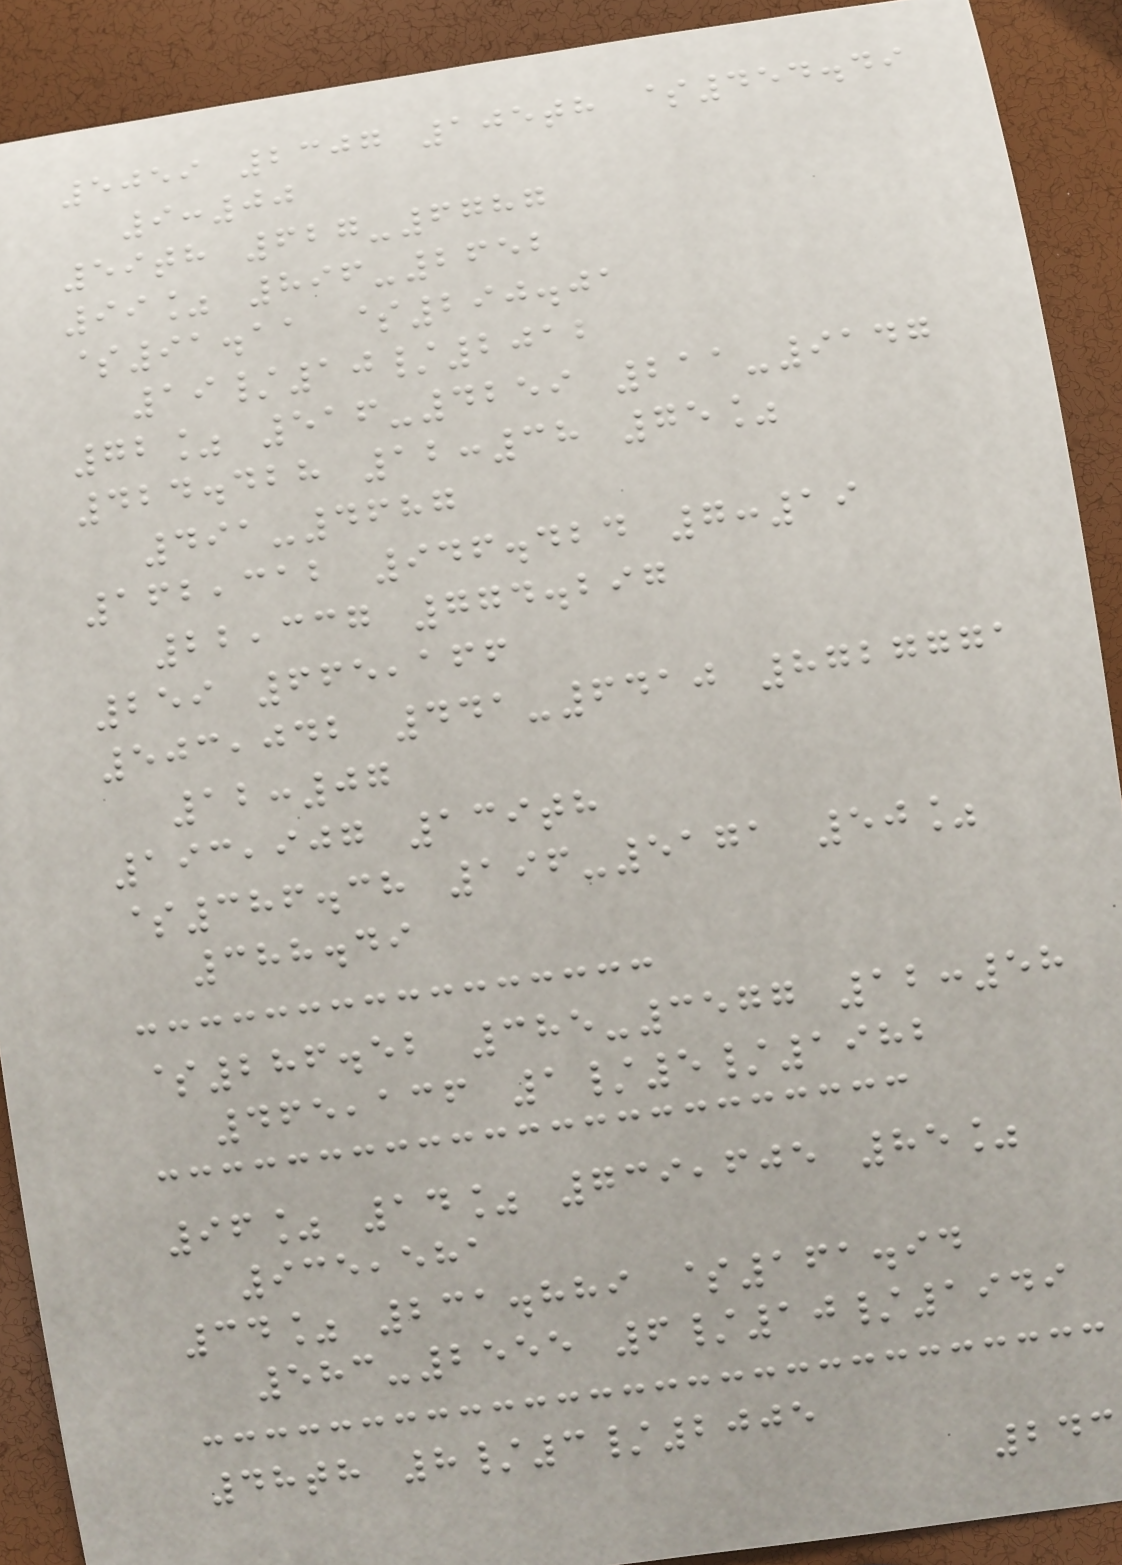5059 2307 105th $454.49
9:00
59th 627-6787
99% 896-2652
$91.11 $290.01
19/10/2012
72% 516-4259 211-9147
424.428 12:38 75%
491-4687
162,312 946.424 7:19
22,337 774.297
259 665,166
503,042 441-6410 8727771
12:07
193,907 139th
$386.38 196-5171 50%
388.49
$286.52 385-3577 12:58
465,136 1/5/1982
96% 14% 739,605 85%
935,581
34% 231.889 $161.94
583-2555 6/10/1949
48th 8/3/2005
243
